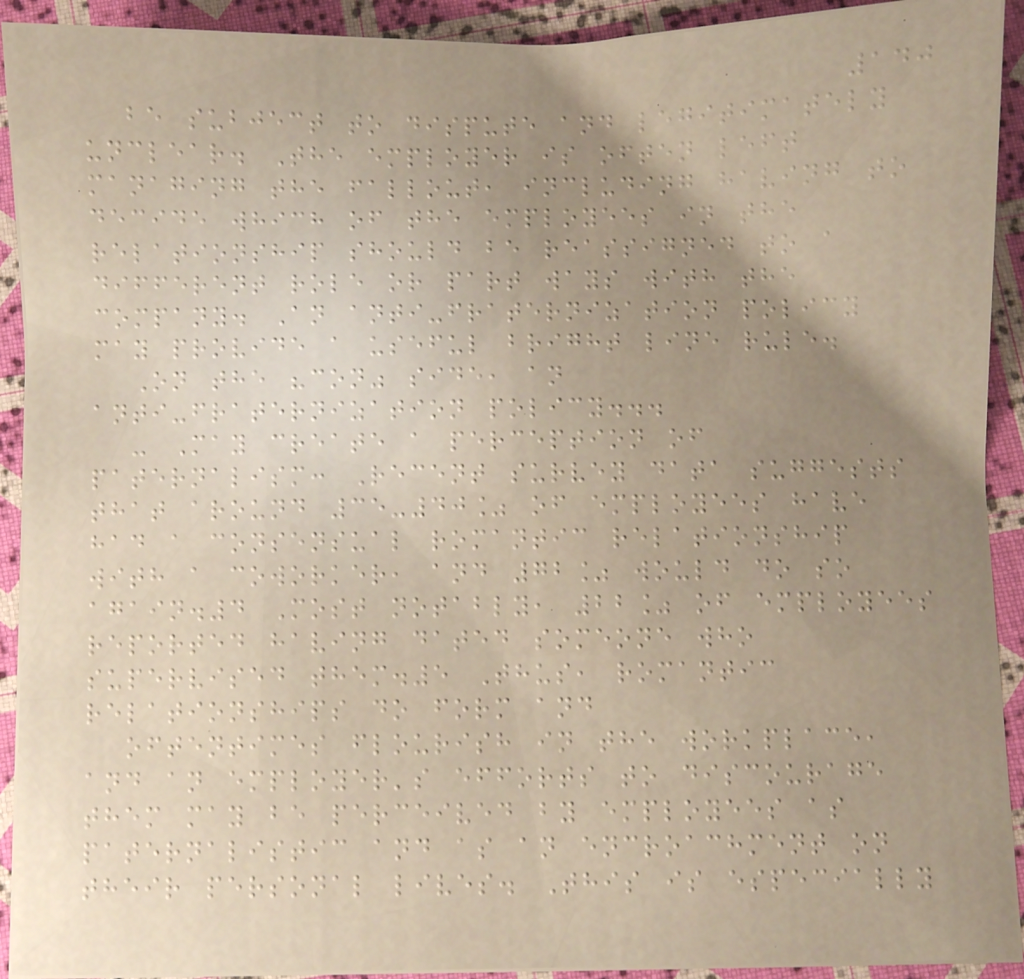140
be subject to dispute and legitimately
unclear. The employer is often left
managing the fallout, including having to
decide which of the employees in the
relationship should be reassigned to a
different role or part ways with the
company. An anti-fraternization policy
may provide a useful bright line rule.
On the "con" side, an
anti-fraternization policy...
- May create a perception of
paternalism: Recent survey data suggests
that around 35-40% of employees have
had a consensual romantic relationship
with a coworker, and 72% would do so
again.4 Most notably, 22% of employees
reported having dated someone who
supervised them.5 Thus, romantic
relationships do form and
oftentimes flourish in the workplace,
and an employer's efforts to discourage
them may be perceived by employees as
paternalistic and as an encroachment on
their personal lives. This is especially
